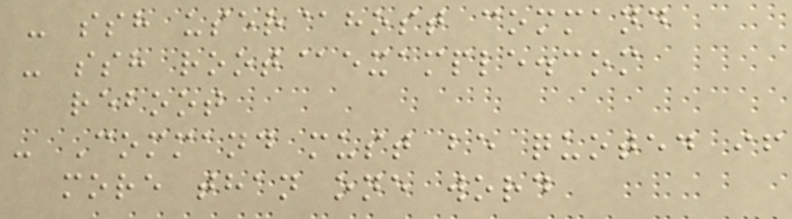- ssh user@host command
- ssh root@example.com
reboot
- Command must be quoted if
more than one word
